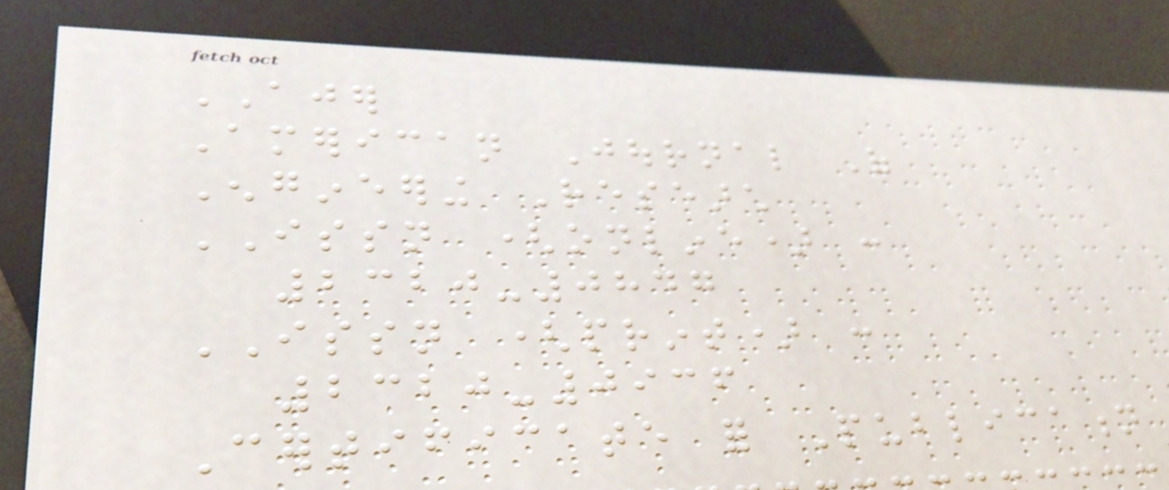AJER
American Journal Of
Engineering Research
ISSN (online) :
2320-0847
ISSN (print) :
2320-0936
Certificate for Publication
